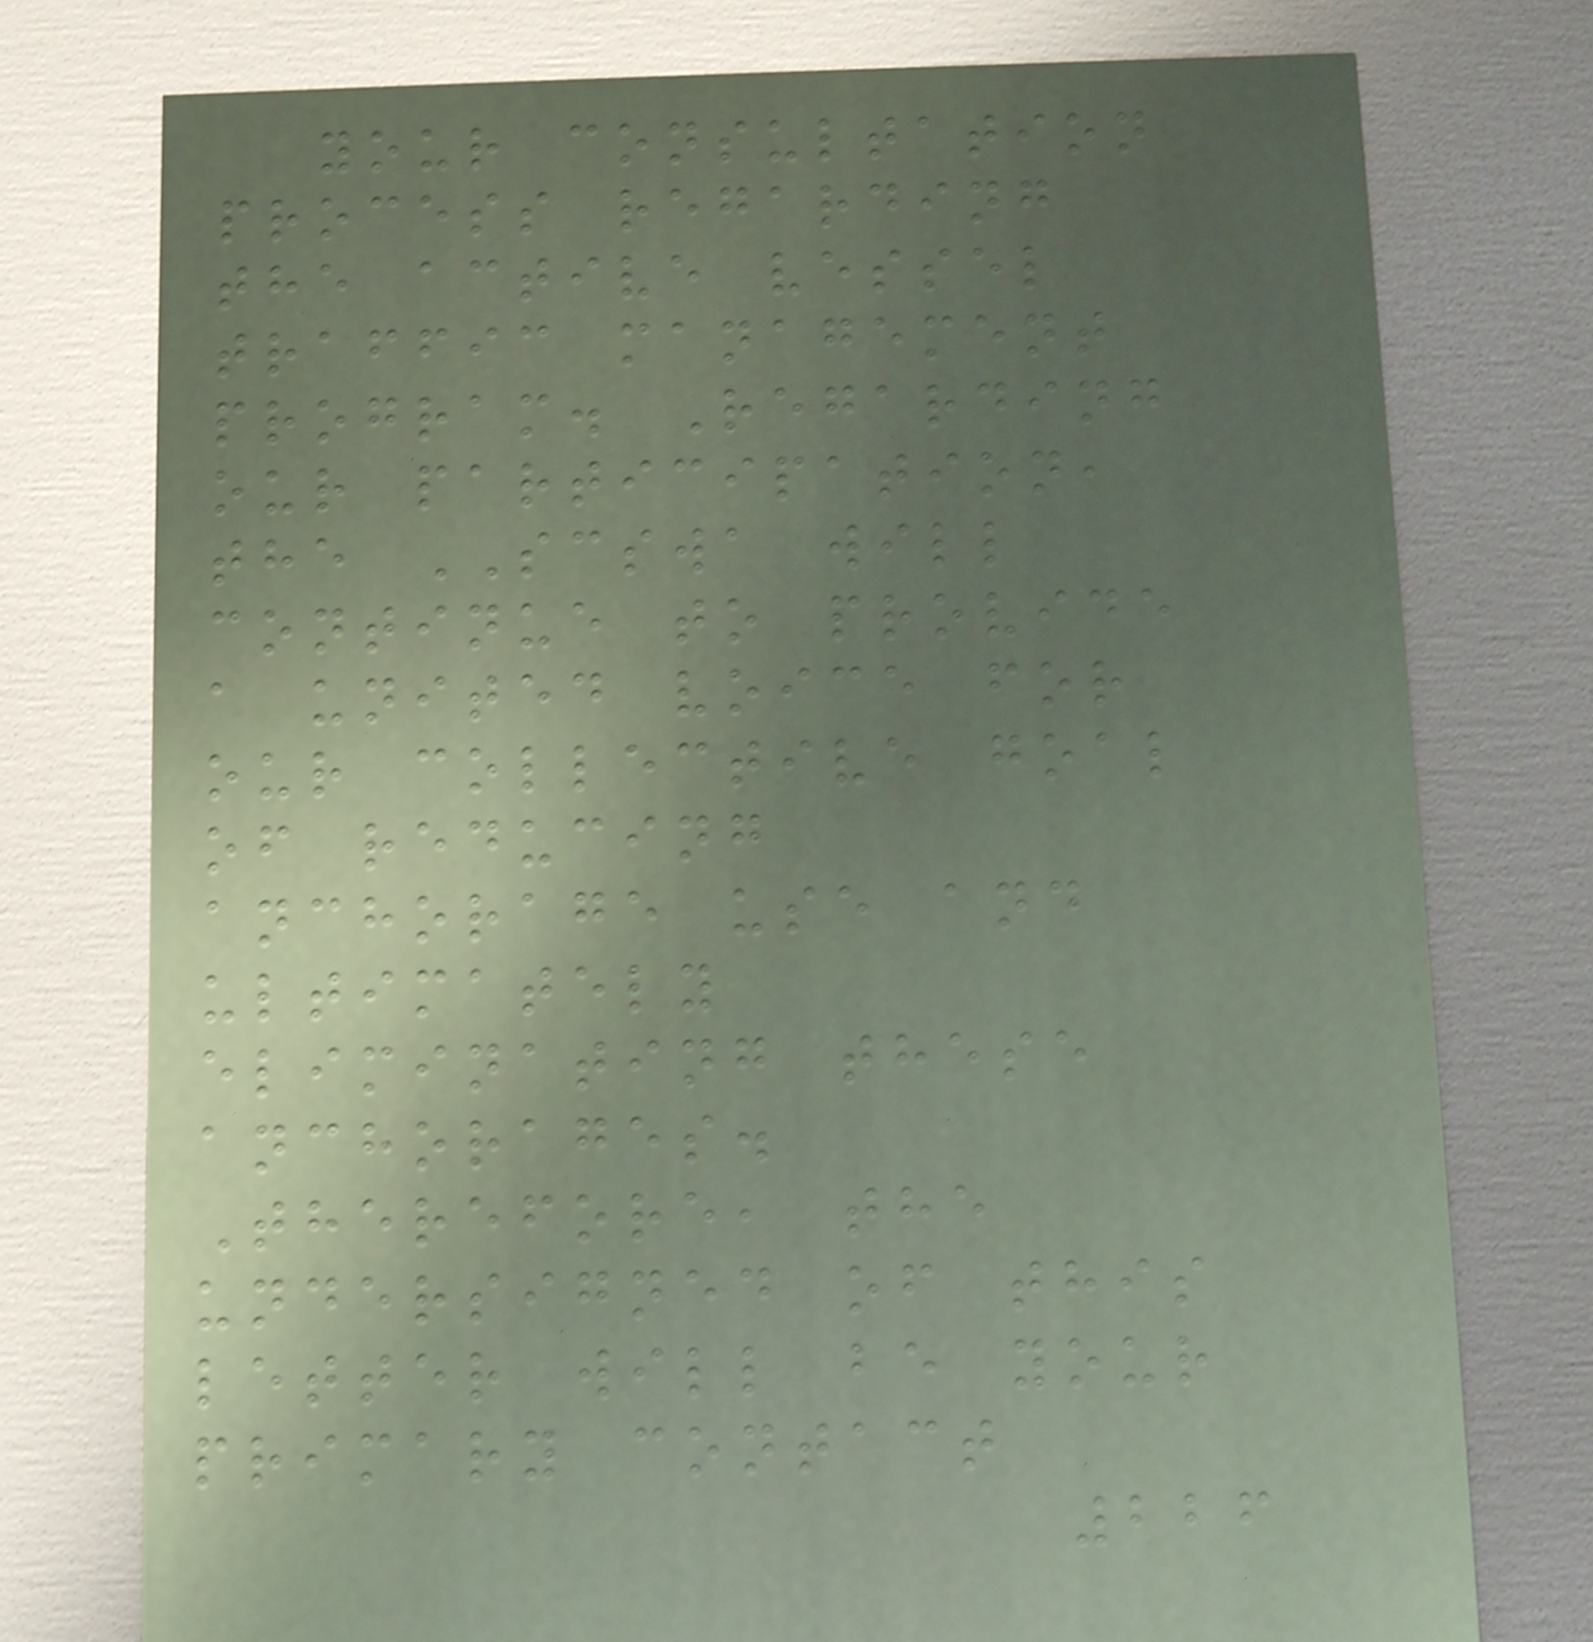your consultation
process regarding
the active vessel
traffic management
program. Regarding
our participation,
the SCSWA will
continue to provide
a united voice for
our collective goal
of reducing
anchorage use and
ultimately
eliminating these
anchorages.
Therefore, the
undersigned of this
letter will be your
primary contact
226
